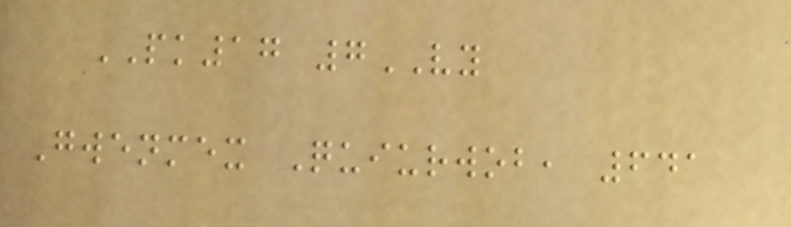PK17 7VY
Gwenmex Quiurwob, 641
